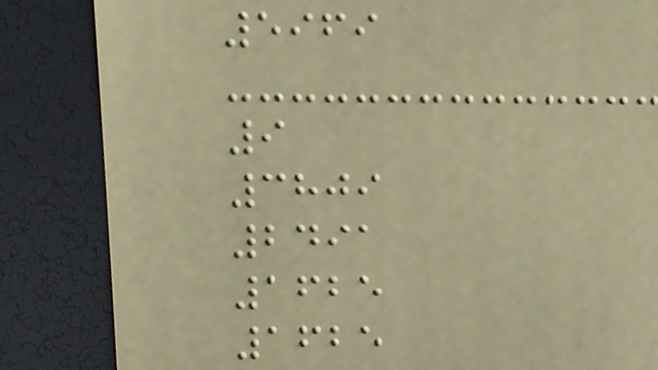5969
9
3809
2491
1625
1625
